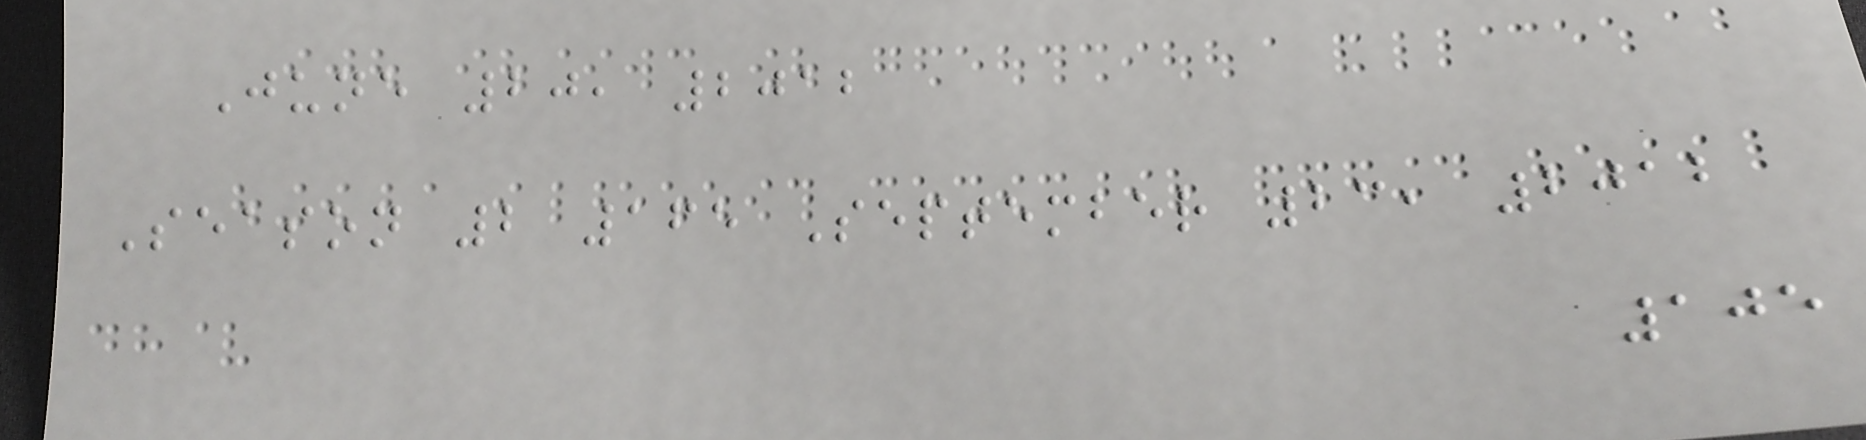June 20, 2012
Season 2 165 September 23, 2012
105
